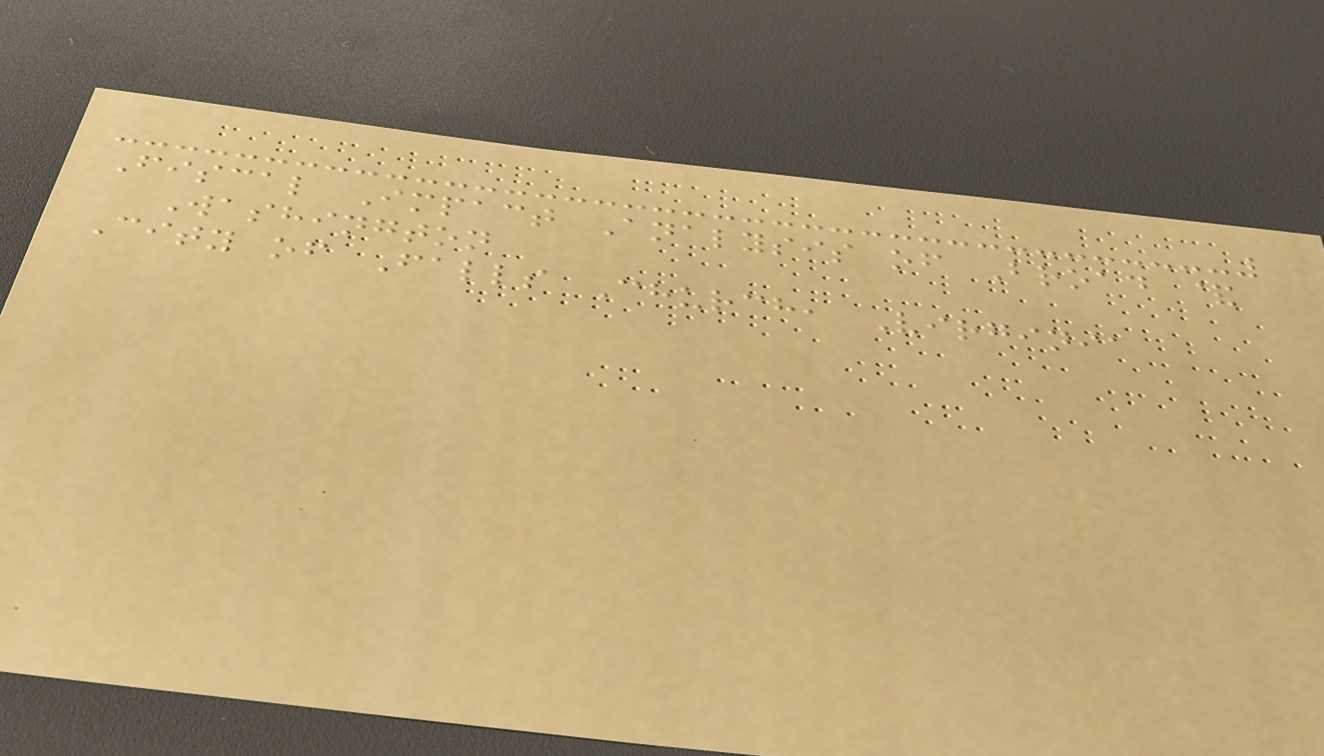Fiscal Impact Analysis of Broad &
Washington
City of Falls Church, Virginia
